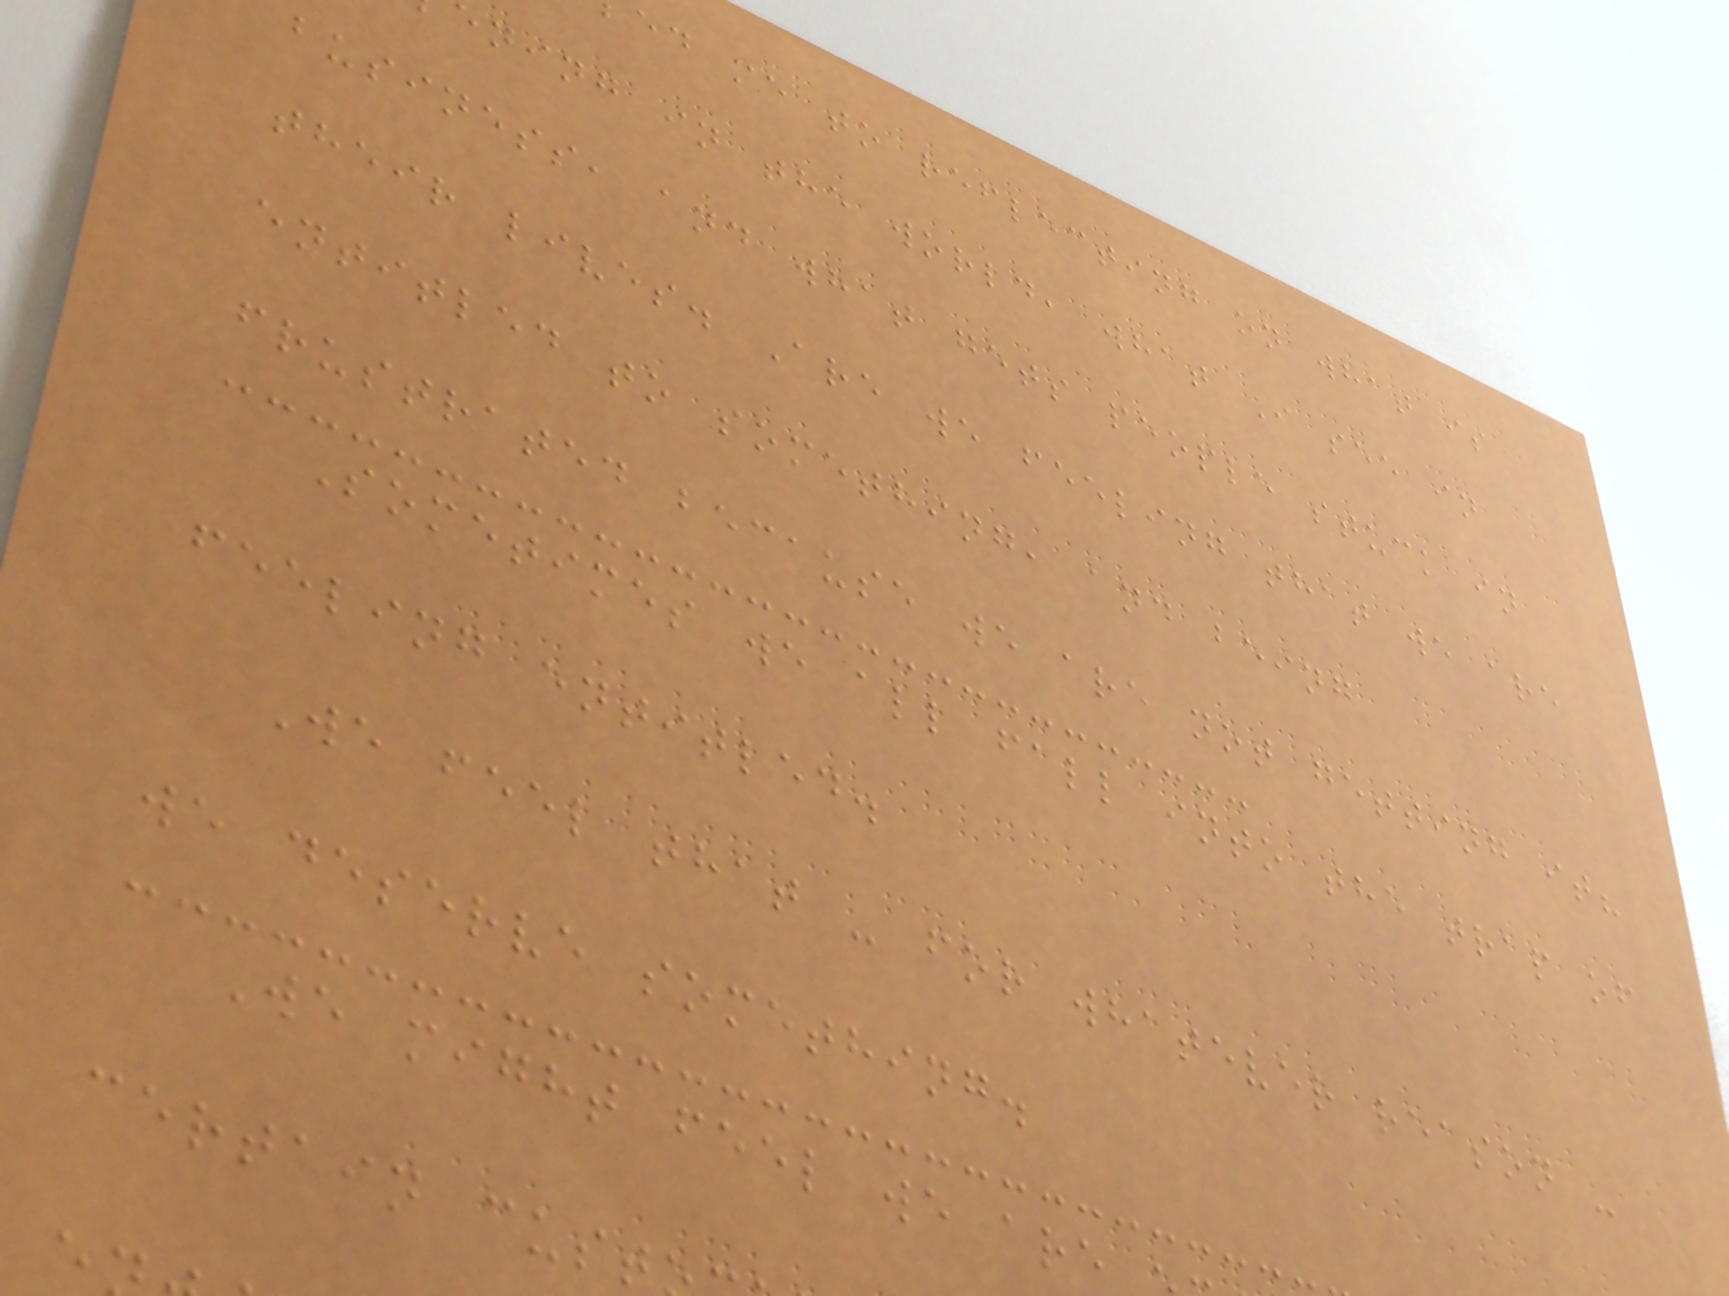ed me to reflecting on what is
ening in the world, what I see in
business, and what gets people stuck in
their lives. Are we feeling that we are
entitled to something, and being
frustrated because we are not getting it?
Sometimes we all fall into the trap of
feeling entitled.
We feel that - for whatever reason -
we deserve something.
We might feel we are
certain cust
